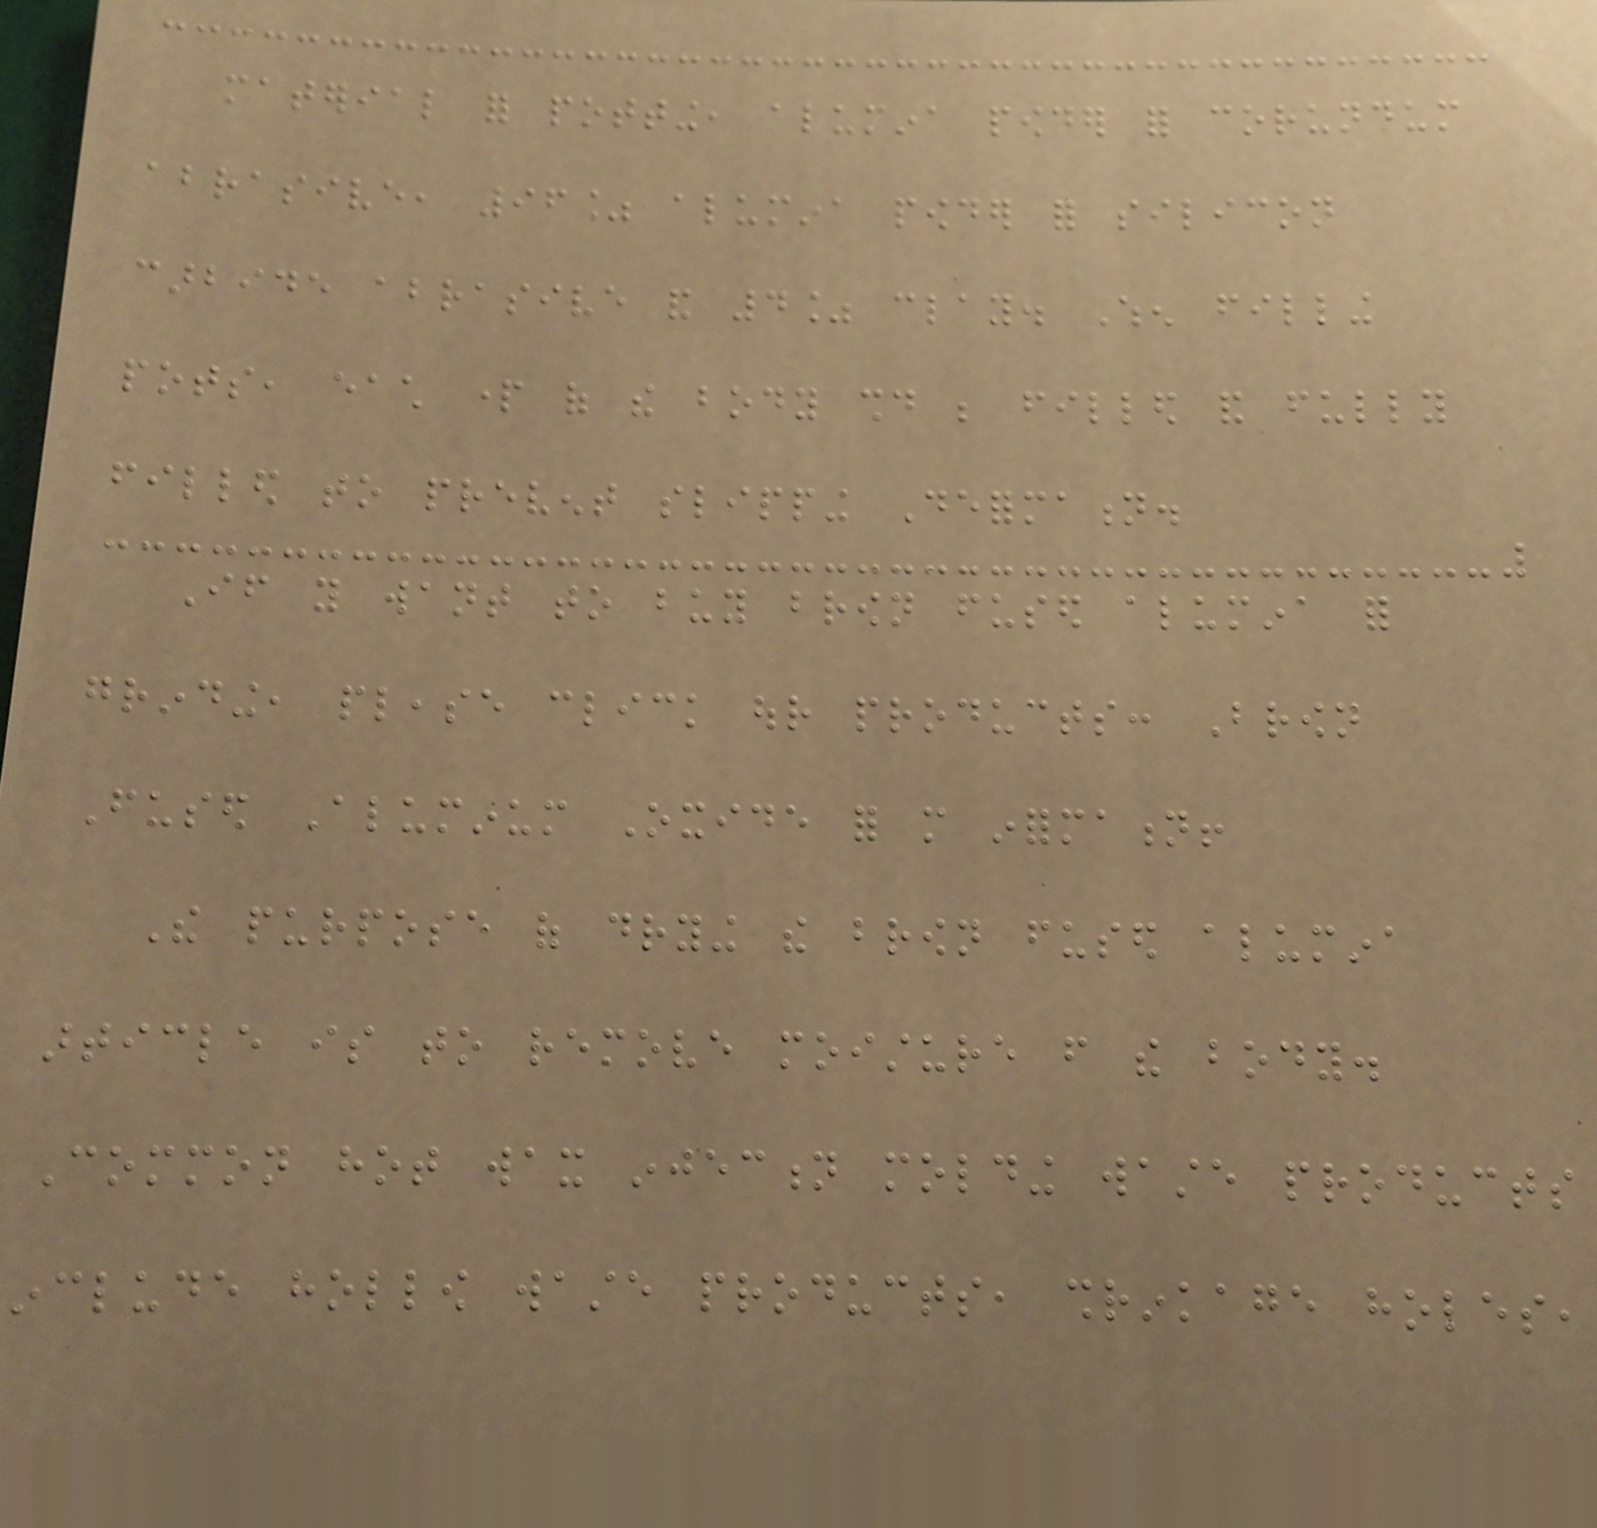material for potting, alumina powder for corundum
abrasive, 96% alumina powder for silicon
carbide abrasive and 4% clay. When filling
pots, each part of the body should be filled and fully
filled to prevent slipping Deformation.
If you want to buy brown fused alumina for
grinding, please click our products: Brown
Fused Aluminum Oxide for more information!
The purpose of drying the brown fused alumina
article is to remove moisture from the body.
Common hot wax injection molding waste products
include hollow waste products, shrinkage holes,
